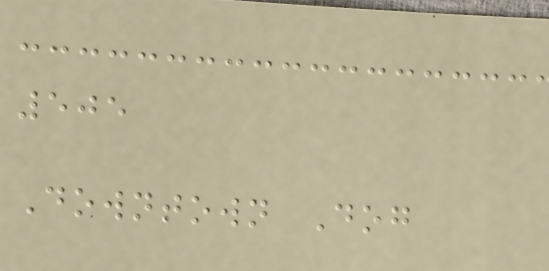505
Downtown Dog
